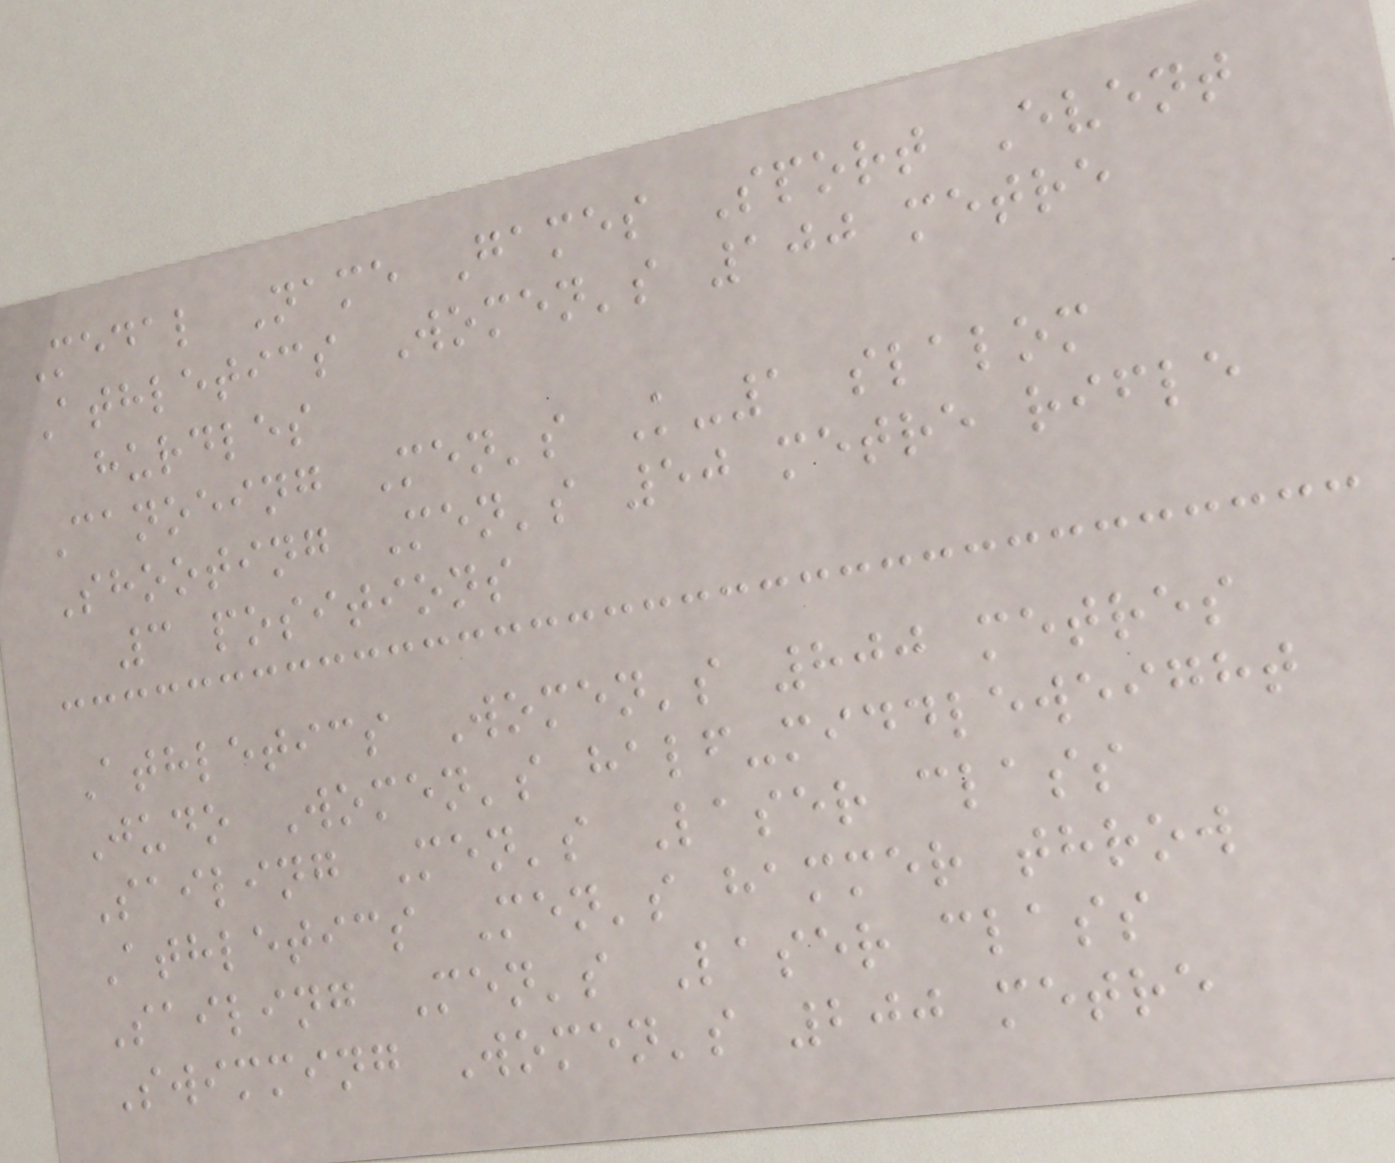Medal Name Games Sport Event
Athletics Women's 100 metre
hurdles
Canoeing Men's K-1 slalom
Shooting Men's 50 metre rifle
3 positions
Athletics Women's 800 metres
Judo Women's half-middleweight
Sailing Men's Laser class
Athletics Men's hammer throw
Sailing Men's Laser class
Swimming Women's 200 metre
